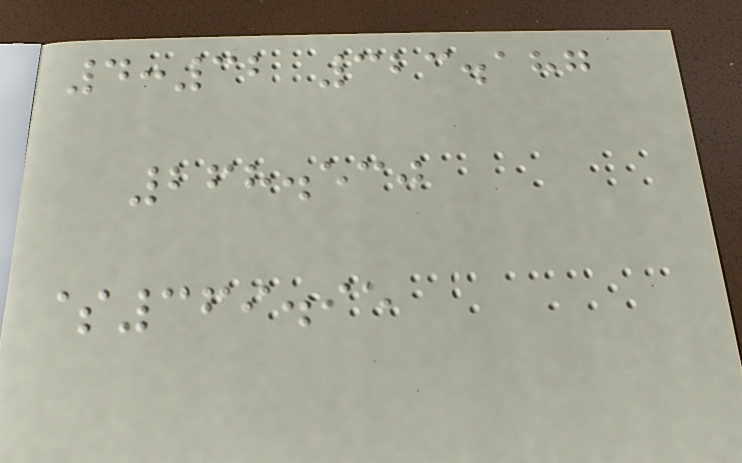4:32 323.187
268.530
$369.95
